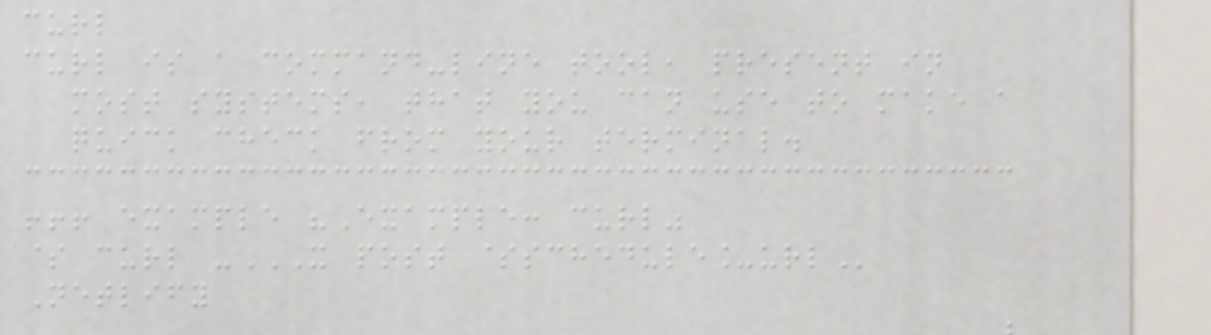curl
curl is a command-line tool, present in
most systems, that you can use to make a
quick check from your terminal.
!!! example "Example: curl"
$ curl -X POST $SCHEDULE_URL
Netlify
